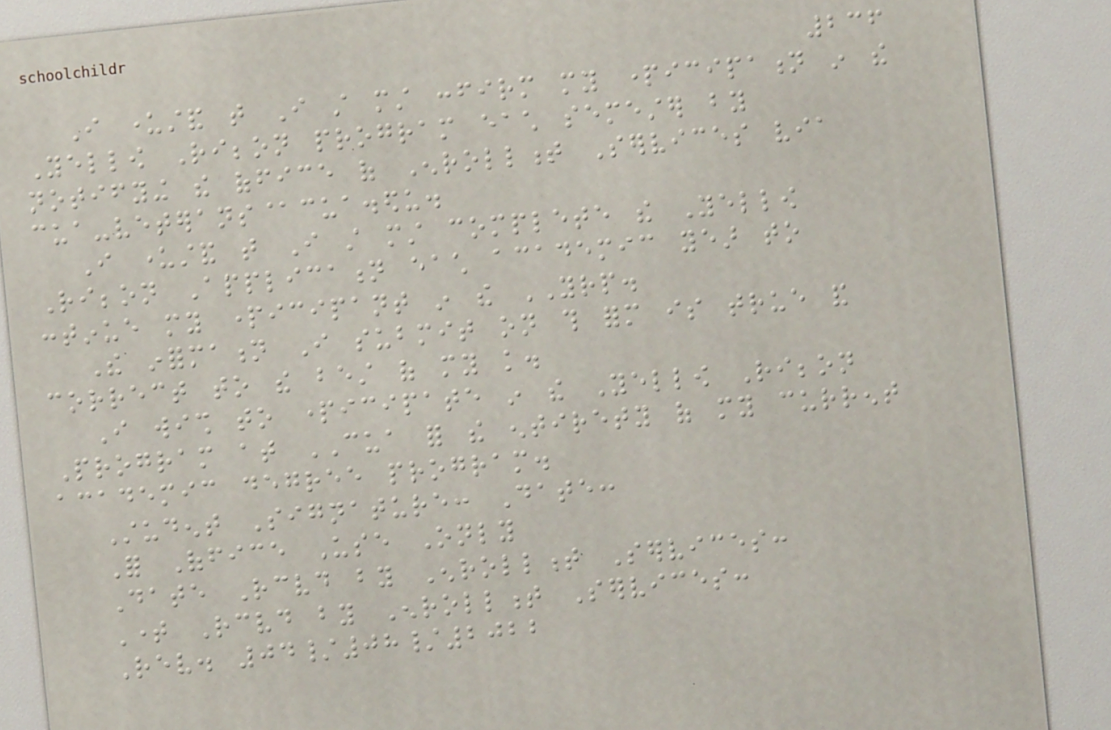236
I understand that I still must confirm my participation in the
Yellow Ribbon program each semester by
notifying the office of Enrollment Services via
cua-veterans@cua.edu.
I understand that I still must complete the Yellow
Ribbon Application each academic year to
continue my participant in the YRP.
The information I submit on this form is true and
correct to the best of my knowledge.
I wish to participate in the Yellow Ribbon
Program at CUA for the entirety of my current
academic degree program.
Student Signature: Date:
For Office Use Only
Date Received by Enrollment Services:
Time Received by Enrollment Services:
Rev. 04/08/2022
